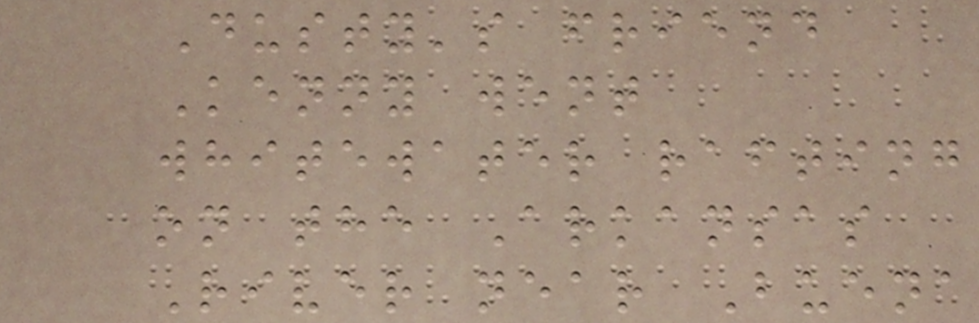Dusty's friend
Kenny went
whitewater rafting
on the Arkansas
River near Buena
